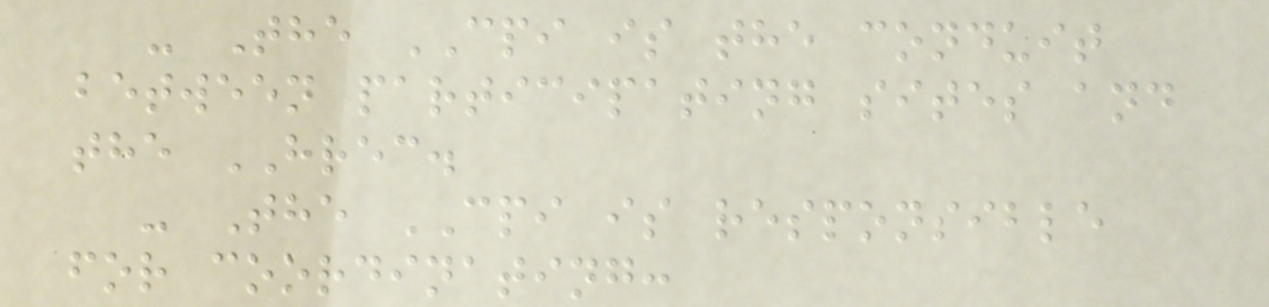- The CPI is the conduit
between participating sites and
the HREC.
- The CPI is responsible
for coordinating:
